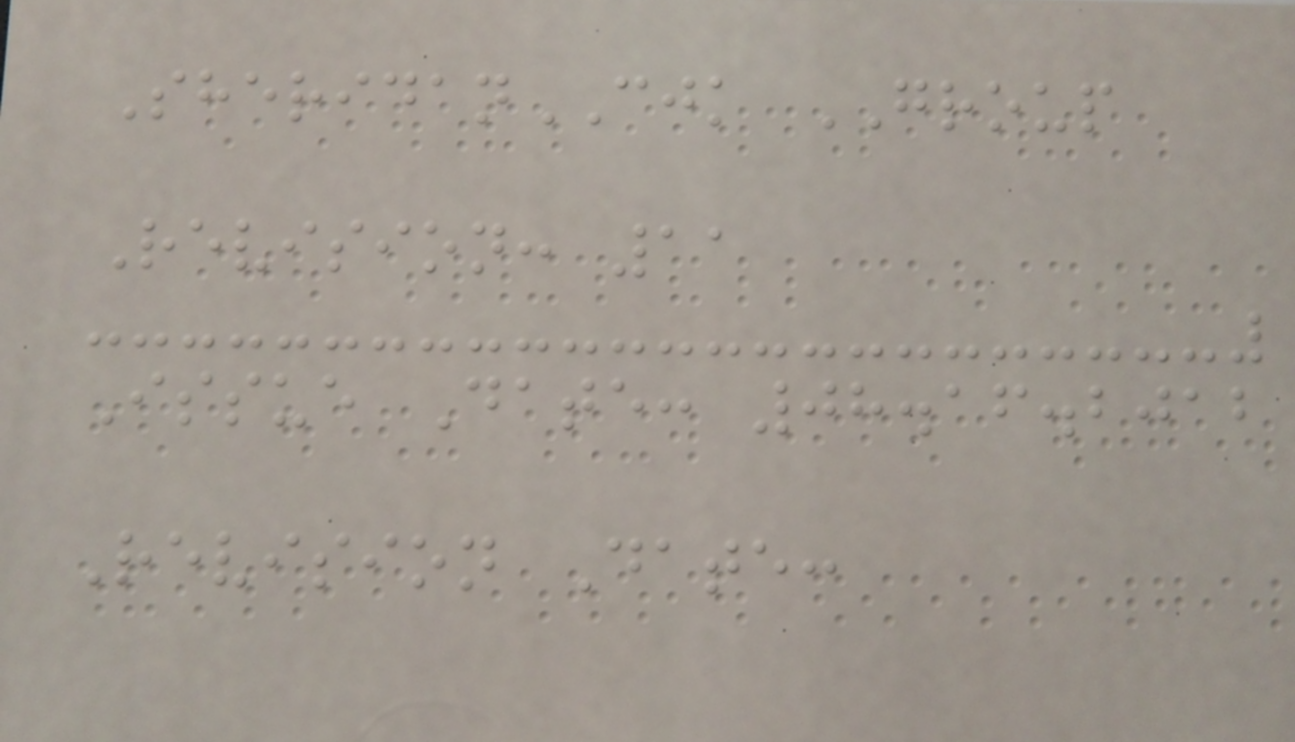SheridanCJK GROUP
Revision: 11
Issue Date: 08.16.2012
Revision Date:
